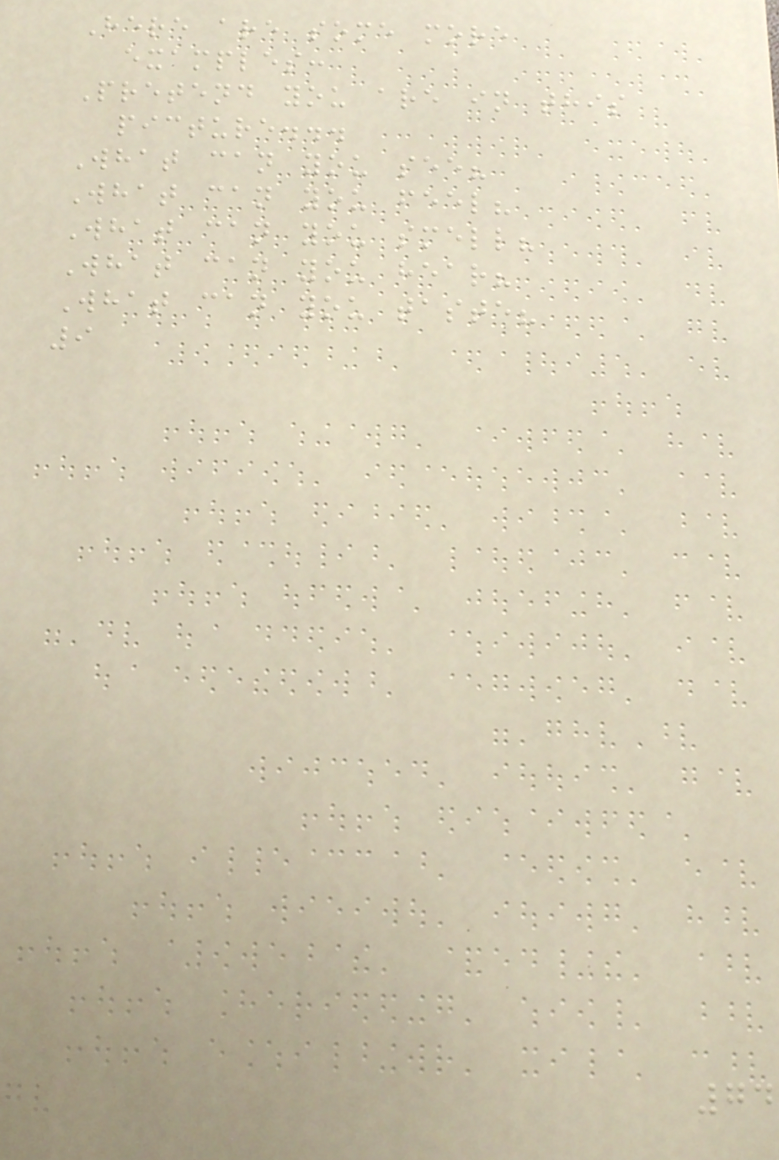Here are some more
examples:
Pretend you are in this
picture...
What can you see?
What can you feel?
What can you smell?
What can you hear?
What can you taste?
9
74
